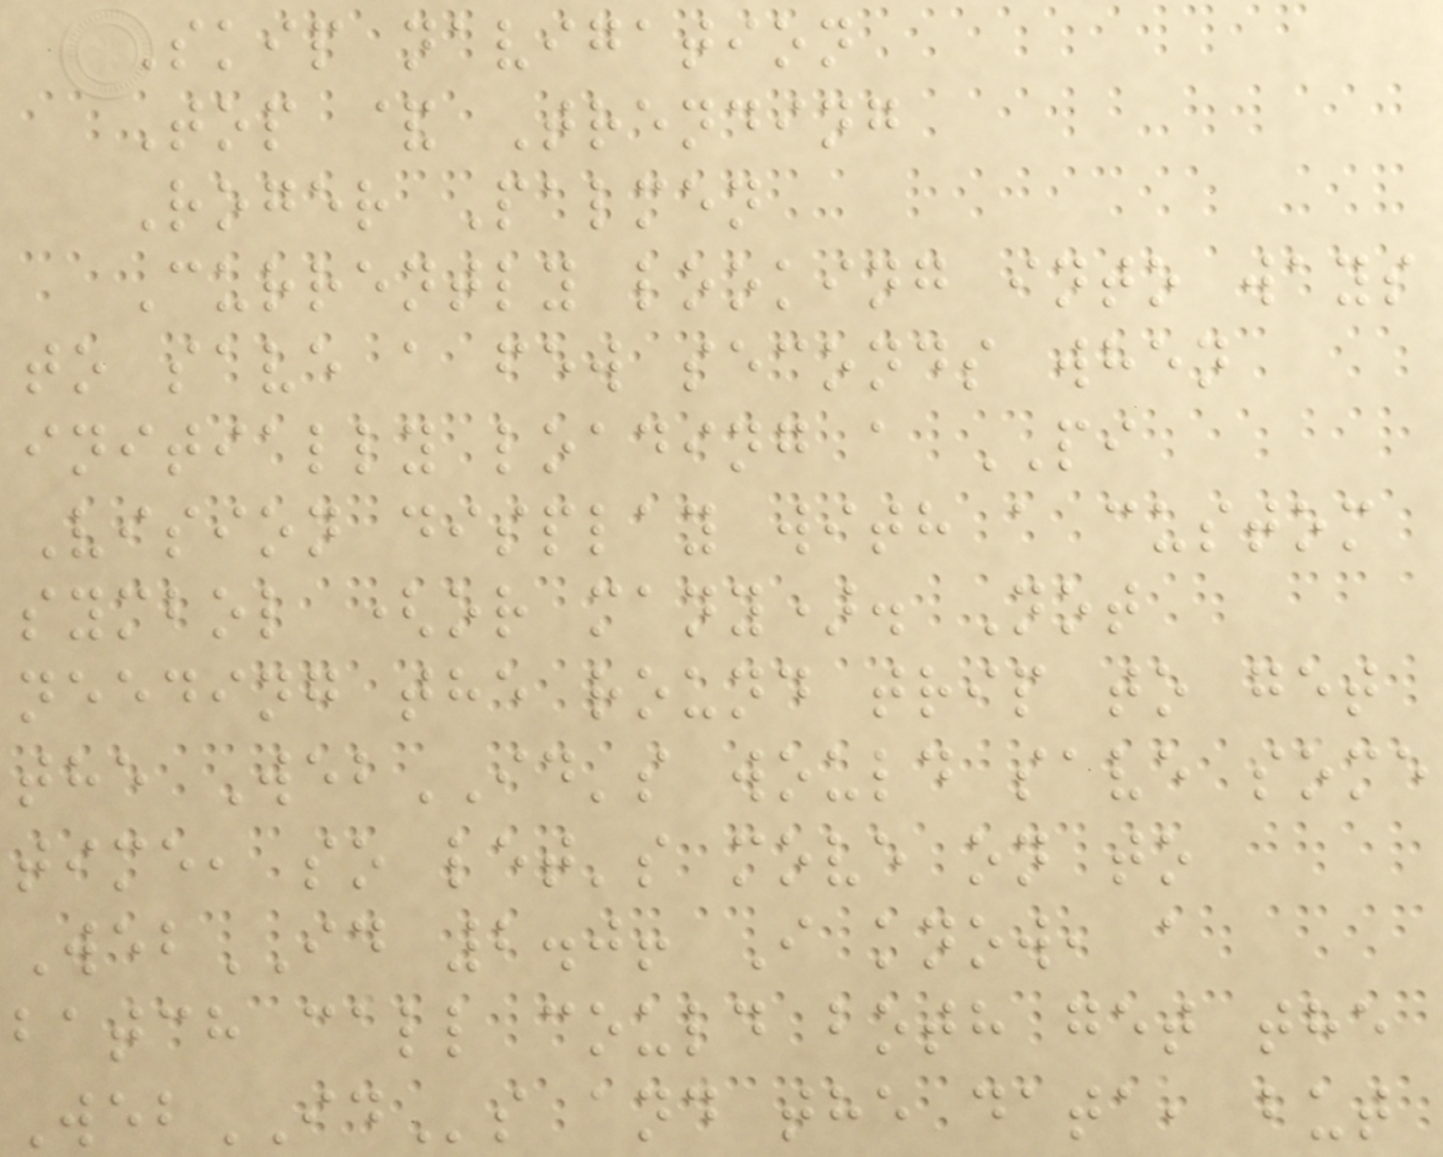Skip navigation
Top & Trending
Roger Palmen
Currently looking into ways
to save a few seconds when
initially loading a PI
Vision display with a custom
symbol (or many). Not
needing the round trip to get
the WebID's would save some
time, so let's move on to
WebID 2.0! I know, a
batch call could both get the
WebIDs and the data, but
